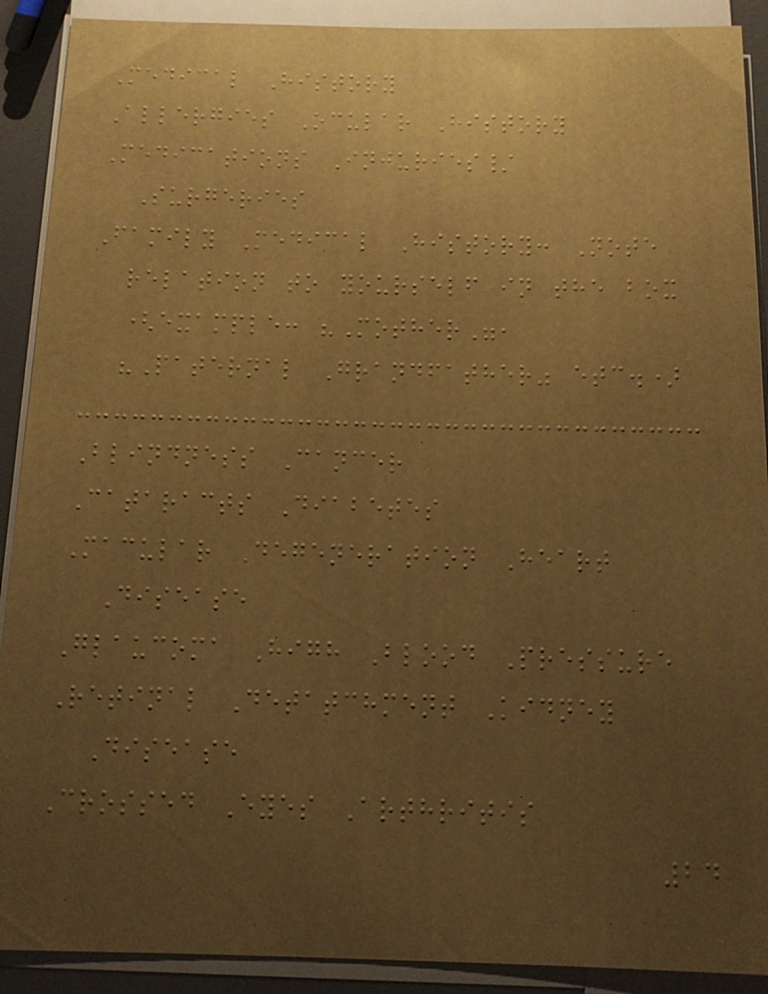Medical History
Allergies Ocular History
Medications Injuries/
Surgeries
Family Medical History: Note
relation to yourself in the box
(example: "Mother",
"Paternal Grandfather" etc.)
Blindness Cancer
Cataracts Diabetes
Macular Degeneration Heart
Disease
Glaucoma High Blood Pressure
Retinal Detatchment Kidney
Disease
Crossed Eyes Arthritis
24
